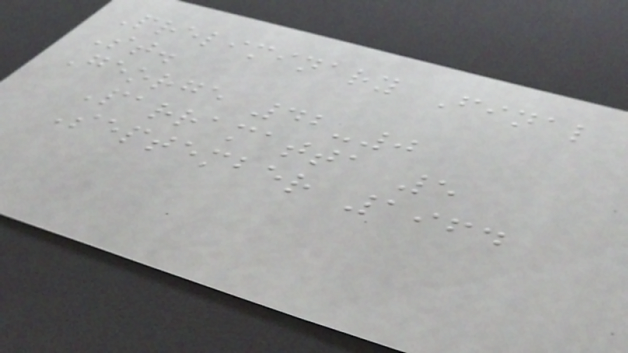Preliminary Final
St.
George 42-0
Parramatta 5
September 1964
